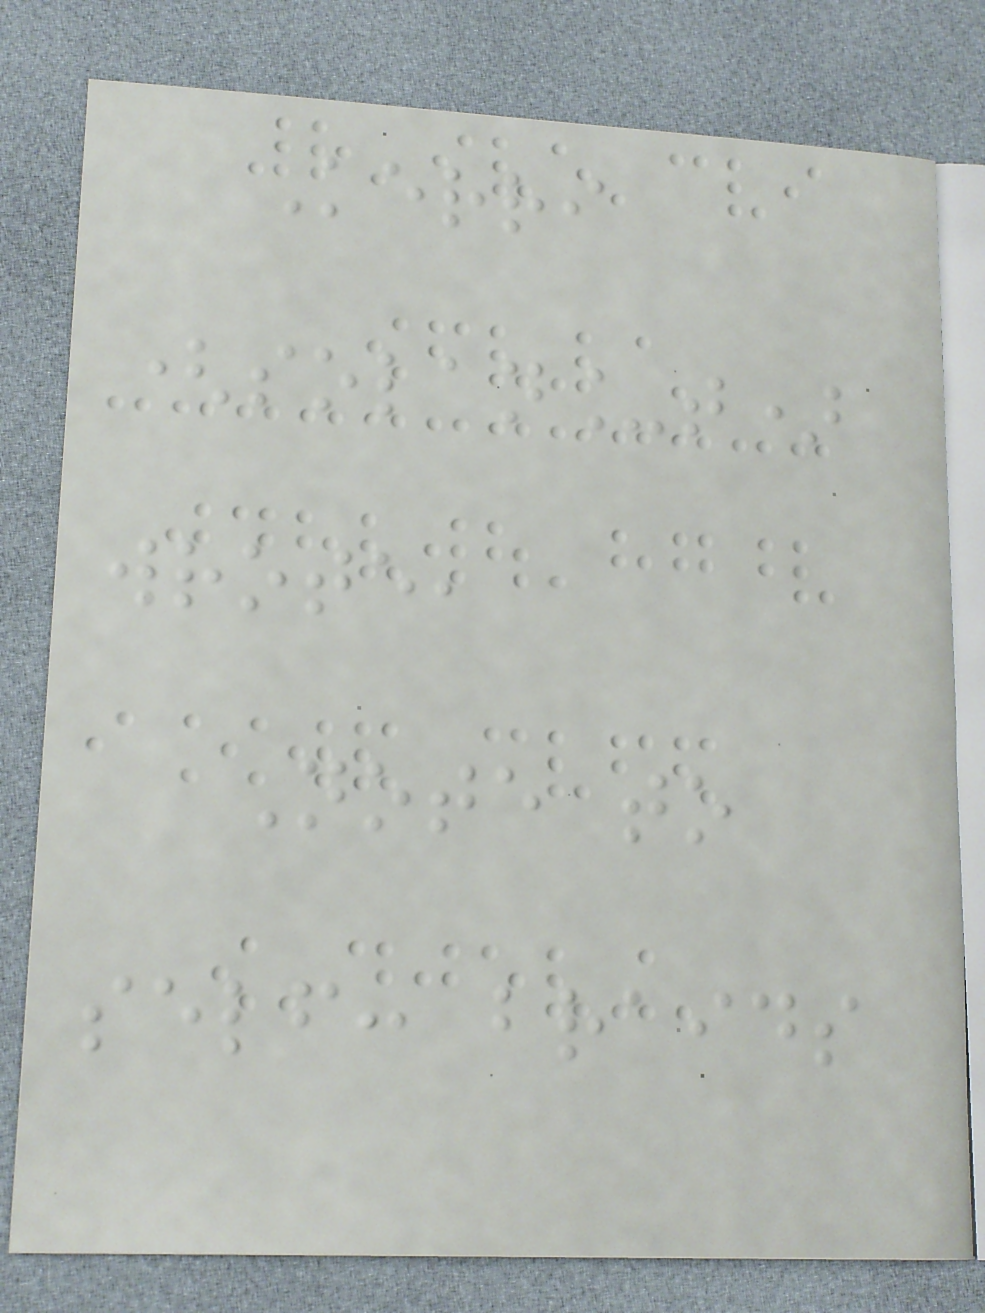Kerri
(solan_t)
wrote,
Note to
self: braids
